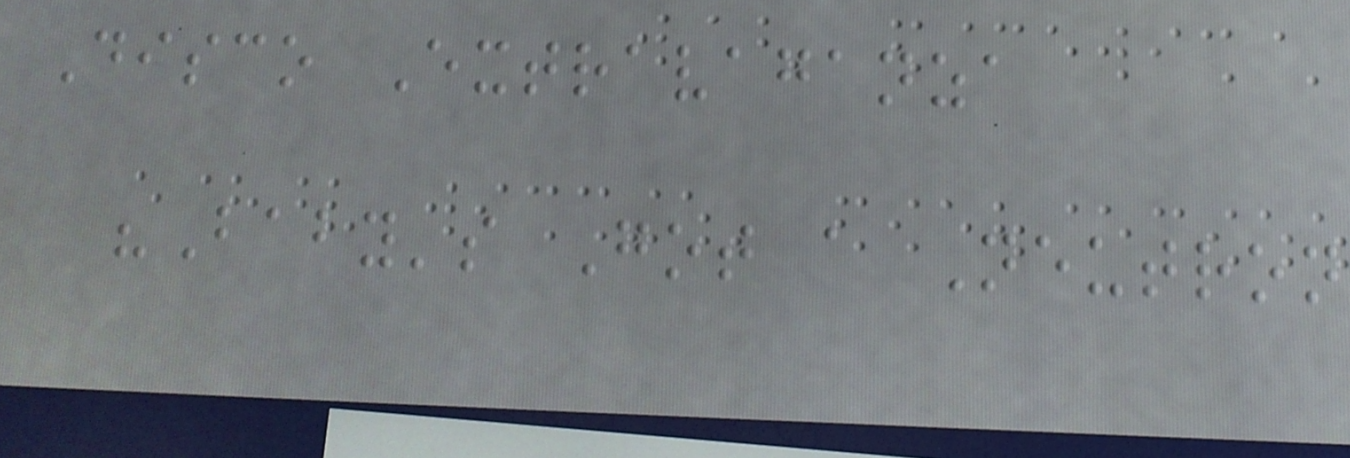Disco Extravaganza
"Baby's Got a Neutron
